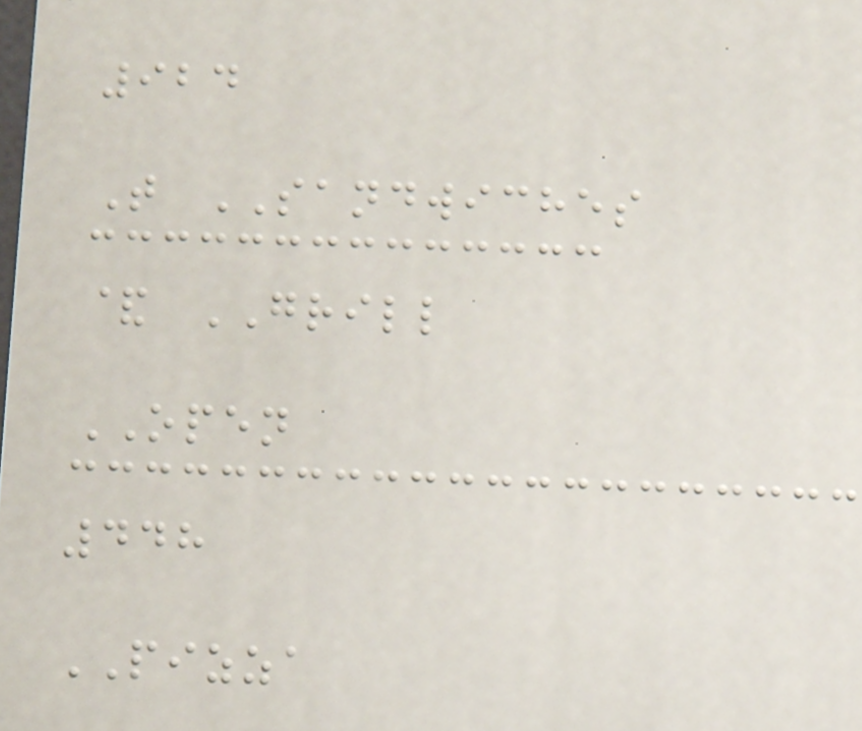924
T SANDWICHES
& GRILL
OPEN
448
PIZZA
